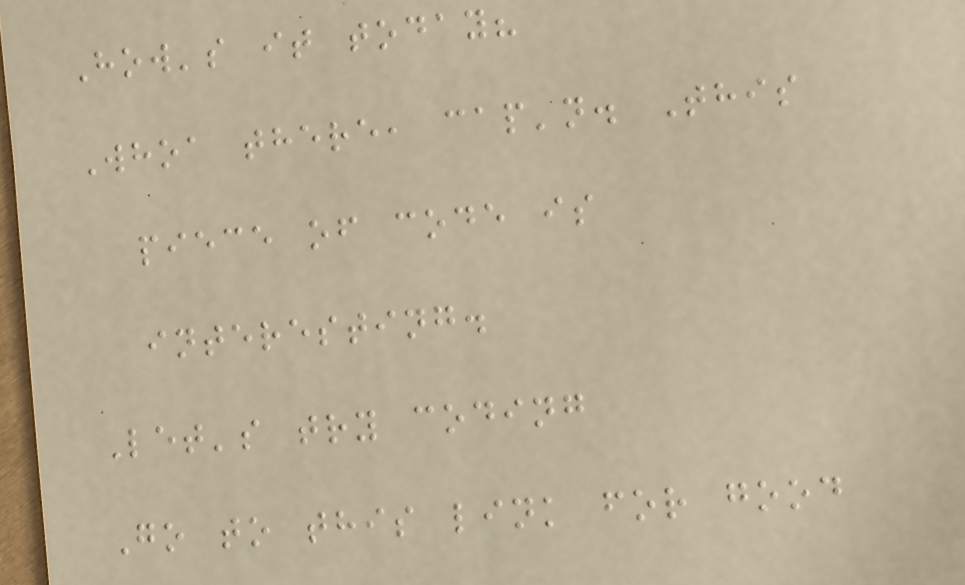How's it today?
Whoa there, cap'n. This
piece of code is
interesting.
Let's try coding
Go to this link for good
